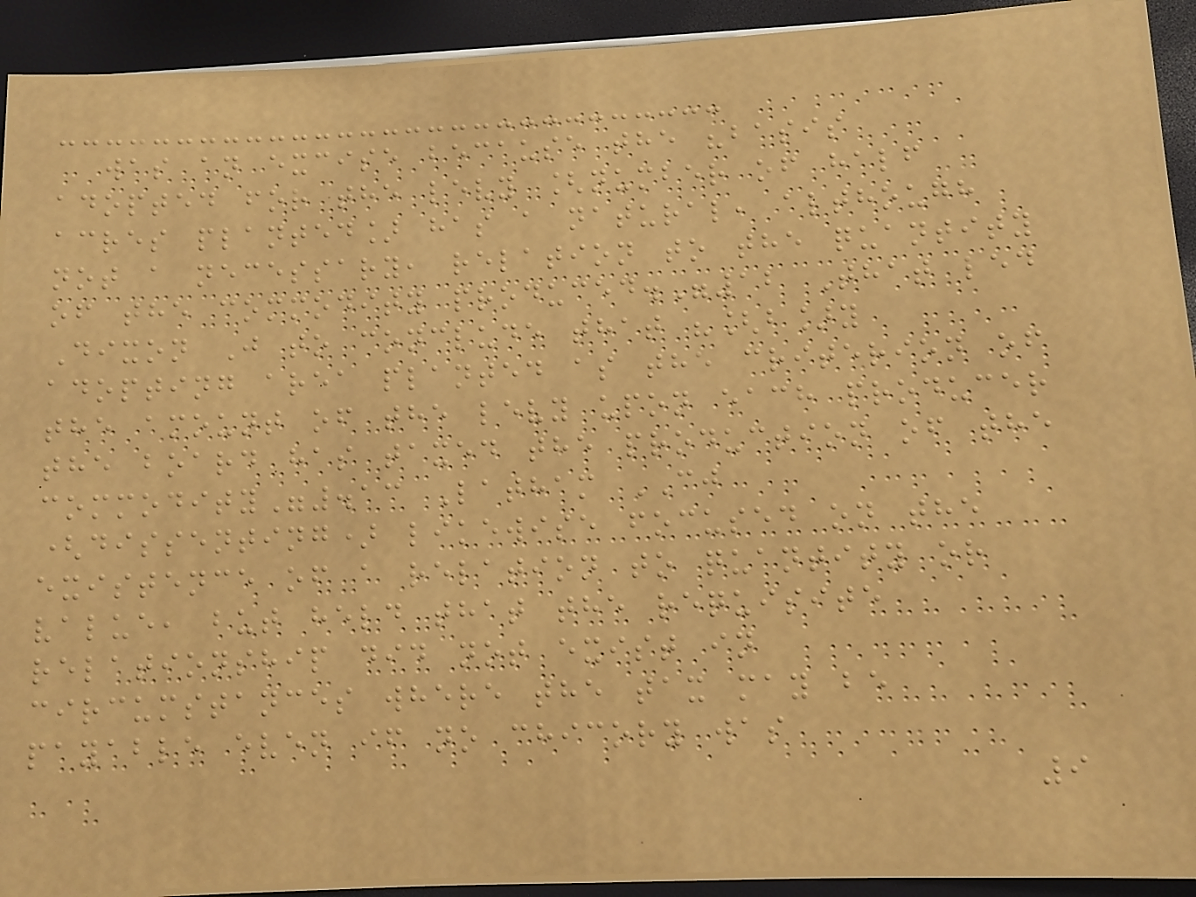was an excise because the "basis
adopted for the levy [number of half
acres planted] has a natural, although
not a necessary, relation to the quantity
of the commodity produced."12 That led
Dixon J to conclude that "[b]y
adopting area planted as the criterion of
the amount of the levy upon each producer
the board has taxed the production of the
commodity".13 Latham CJ
(dissenting) likewise focused on the
existence of a relation to quantity or
value, but held that the requisite
relationship did not exist in
circumstances where the tax may be
payable even if no chicory was
9
